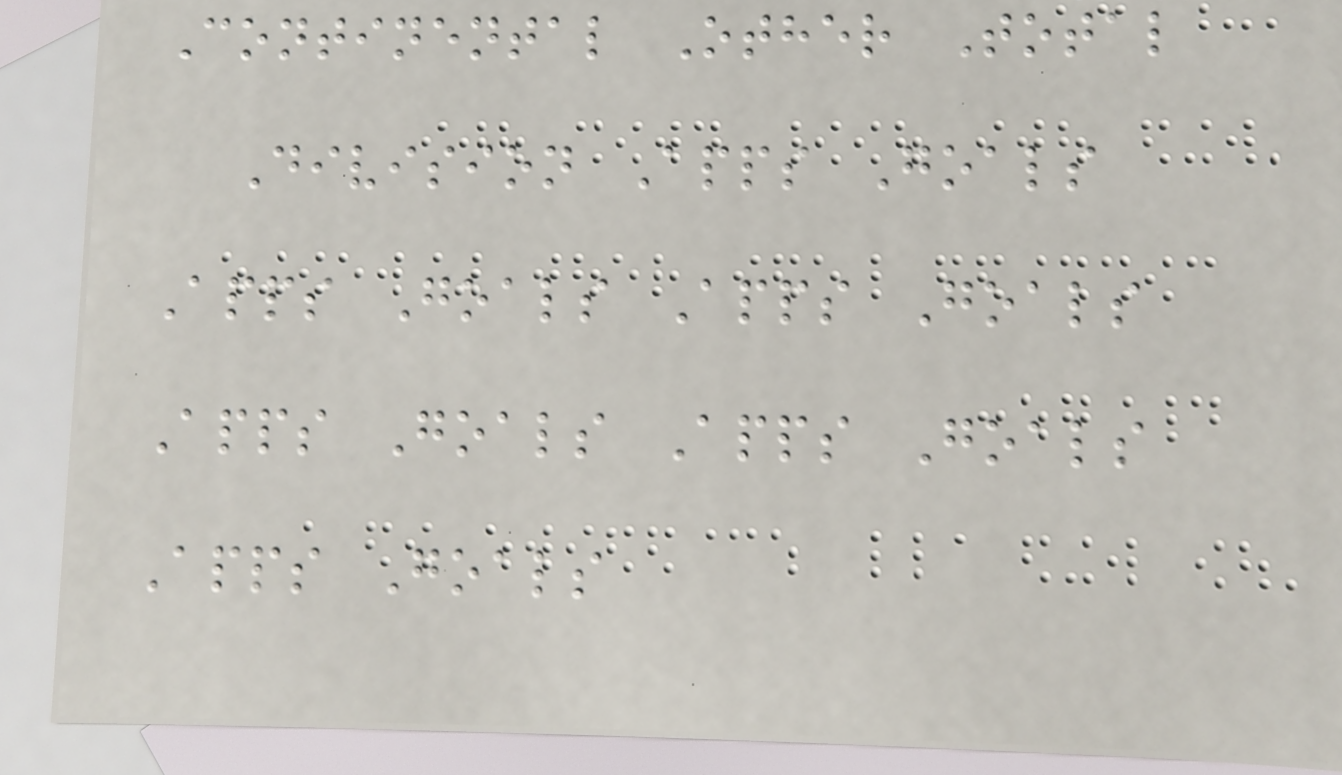Continental Other Total
Division Apps Goals
Apps Goals Apps Goals
Apps Goals Apps Goals
Apps Goals
